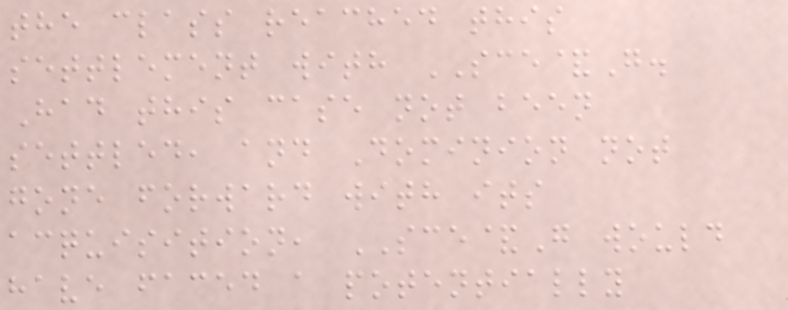the class reached this
settlement with SCE&G.
Had this case not been
settled, and Dominion not
gone forward with its
acquisition, SCE&G would
have faced a potentially
